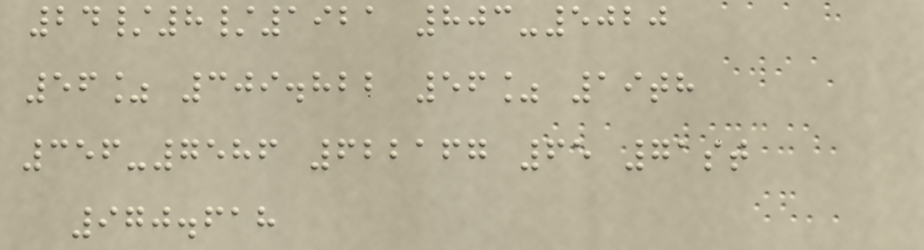24/8/1921 803-5020
56% 309.822 56% 19th
356-7586 622167 65 71st
970.618
